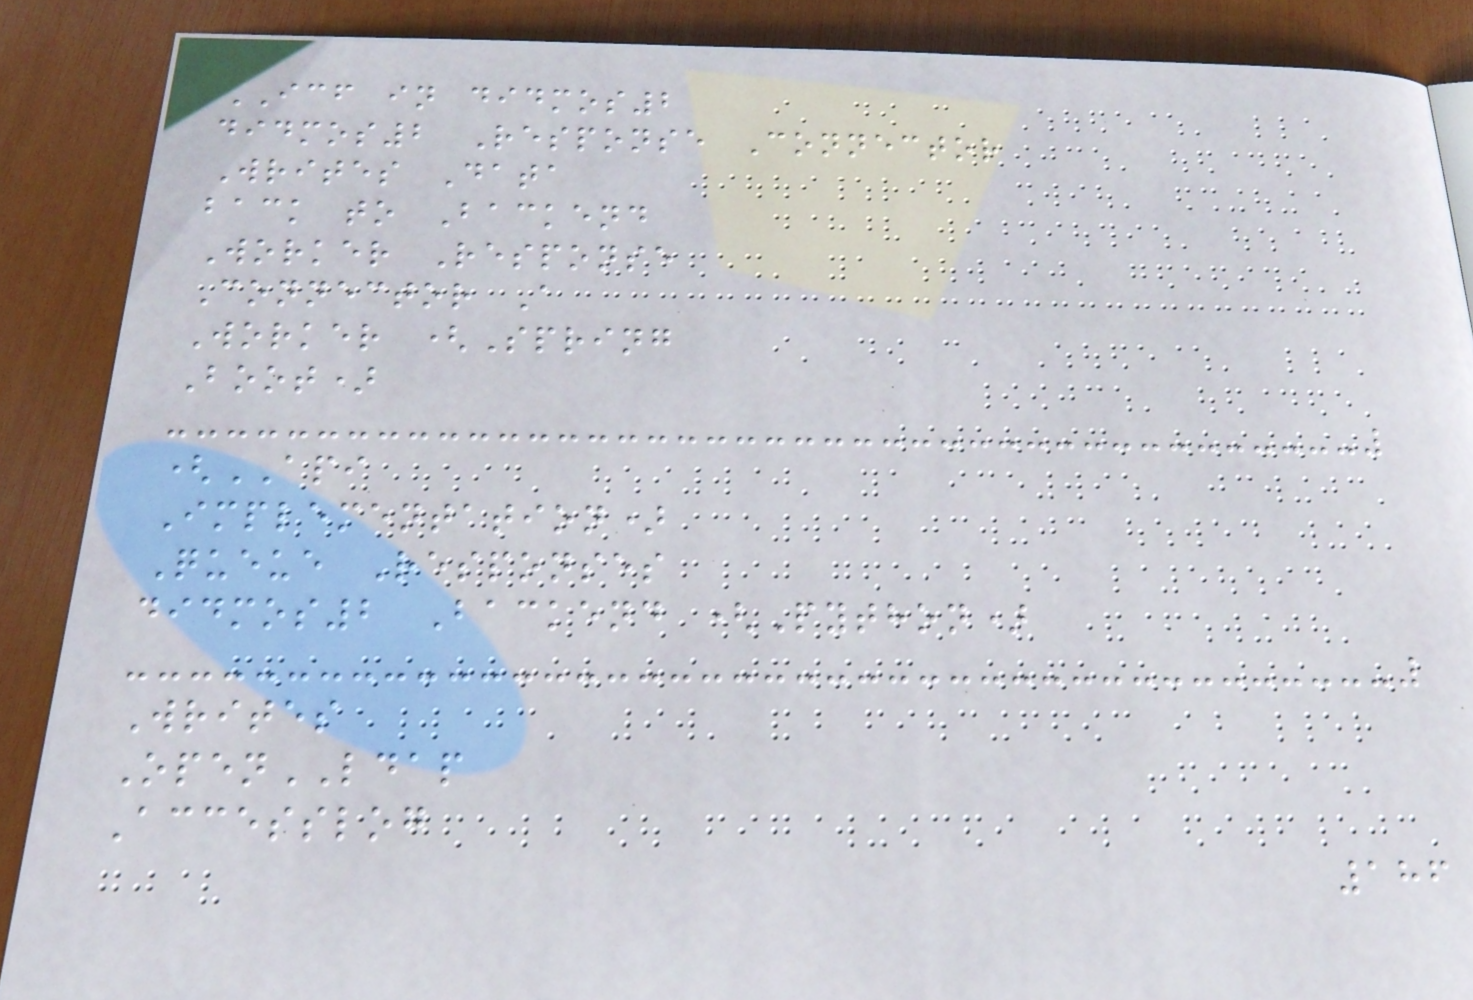ICF in didmos2
didmos2 Response Connector
Writes Data
back to Backend
Worker Response
Connector A
Worker (Spring
Boot)
(API
Implementation)
Queue Responses
didmos2 Backend (Python)
Writes
OpenLDAP
Accesslog
186
